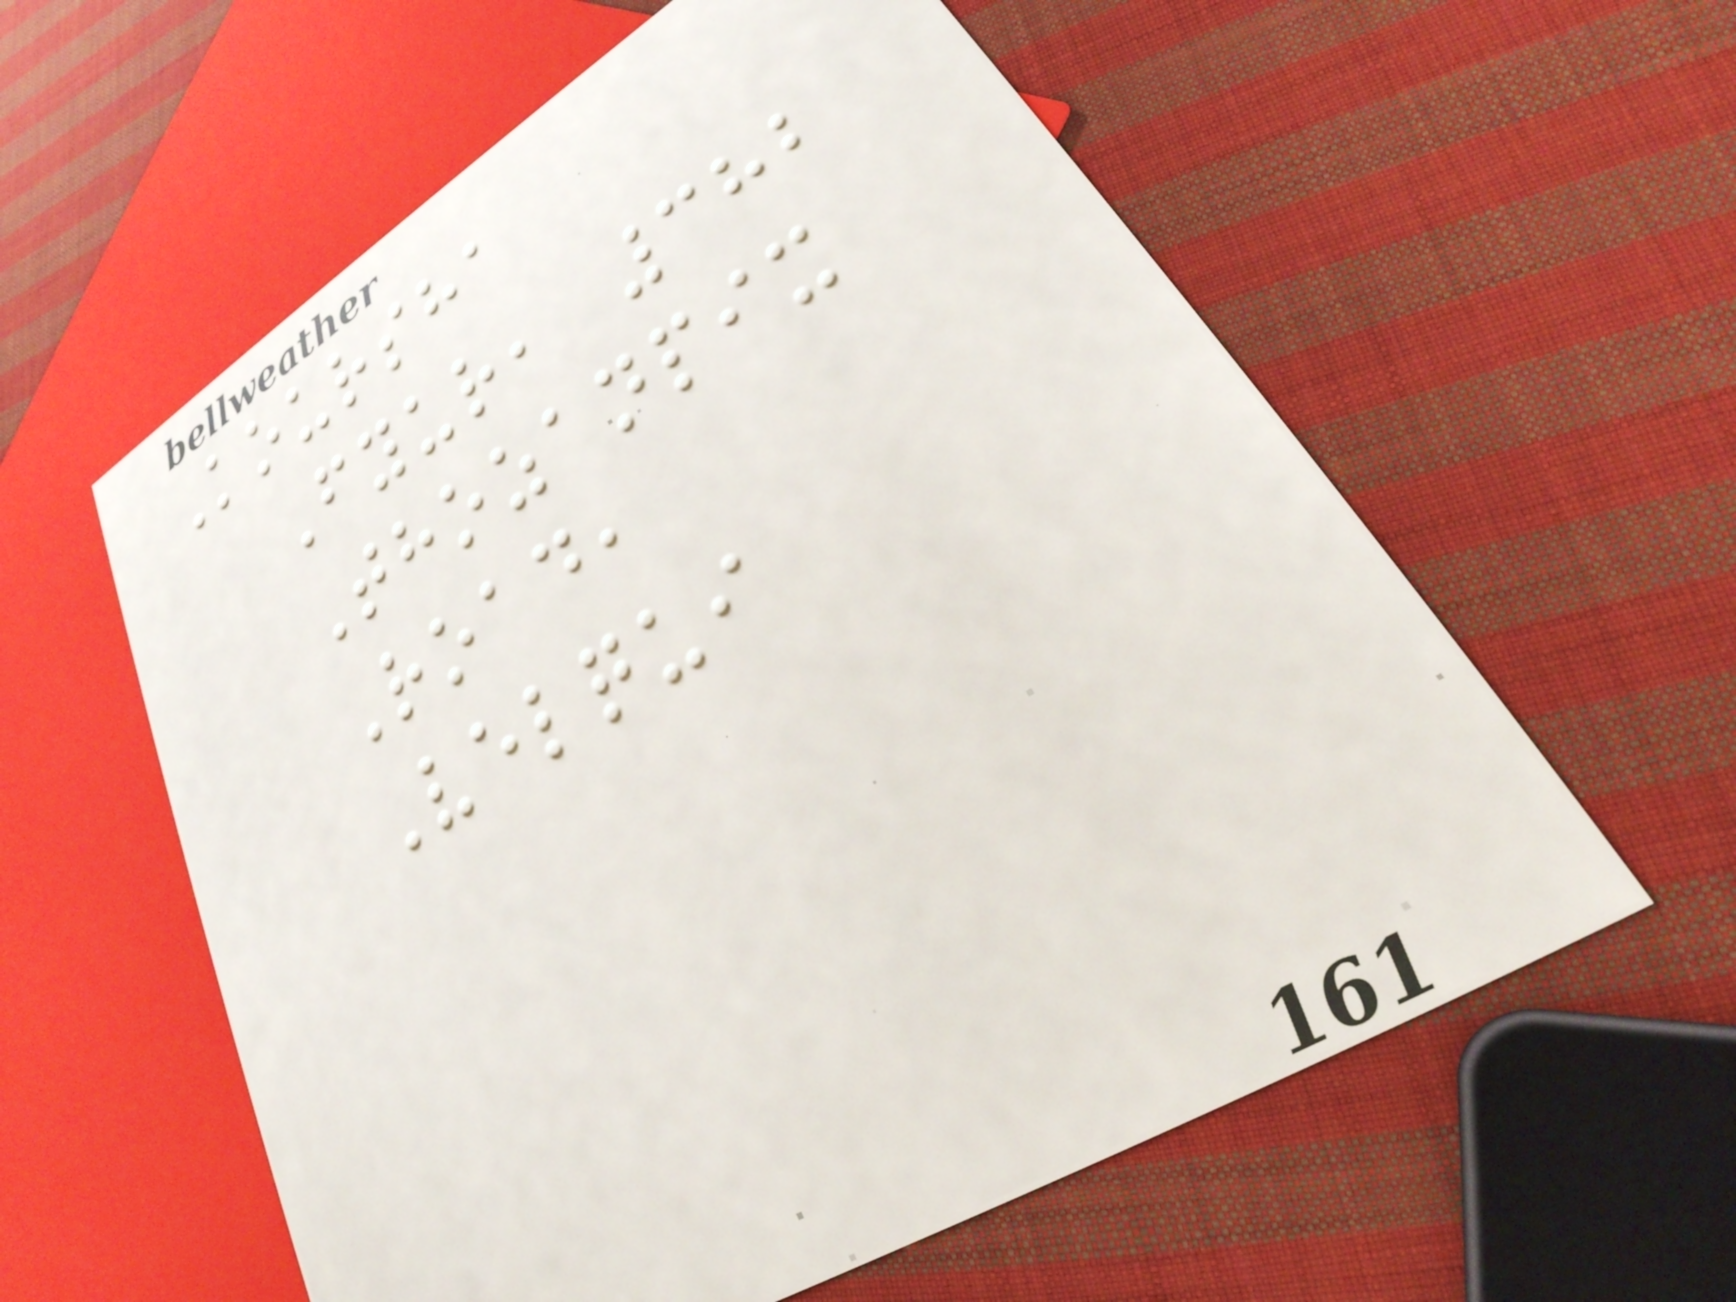Koursha
Fyur, 382
Thozanpix
Road,
Velqui
